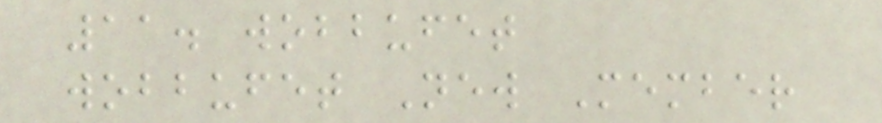11. wobbufet
wobbufet New Member
